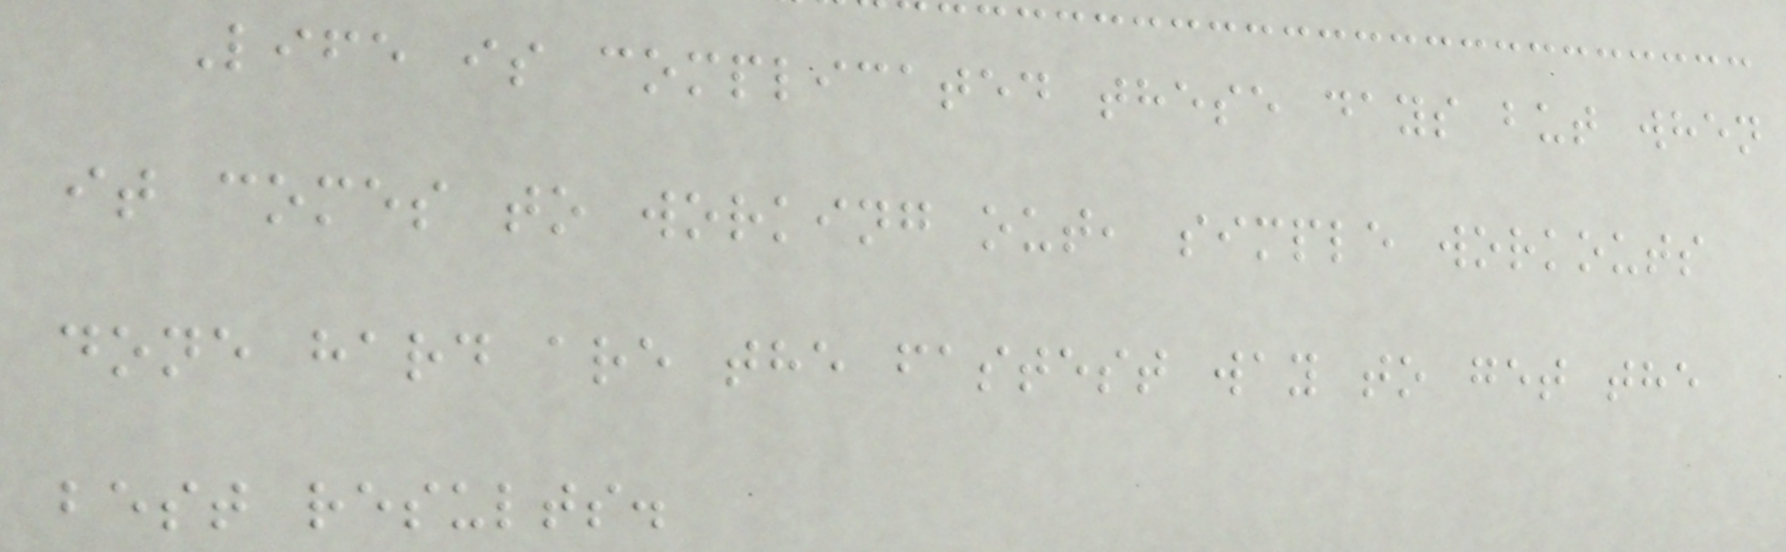Life is complicated these days but when
it comes to working out, simple workouts
done hard are the fastest way to get the
best results.
